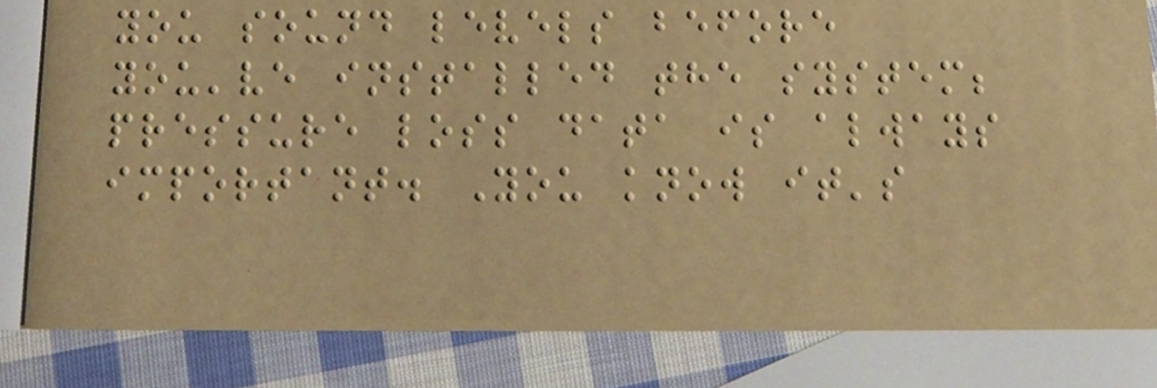you sound levels before
you've installed the system;
pressure loss data is always
important. You know it's
